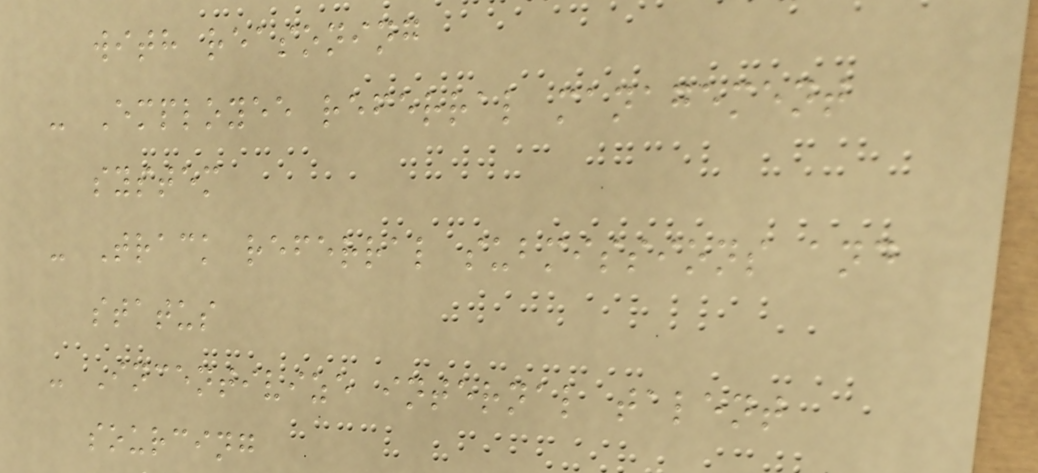with reasoning
- Employee referral management
system
- Track referral submissions and
status
- Incentivize internal talent
sourcing
